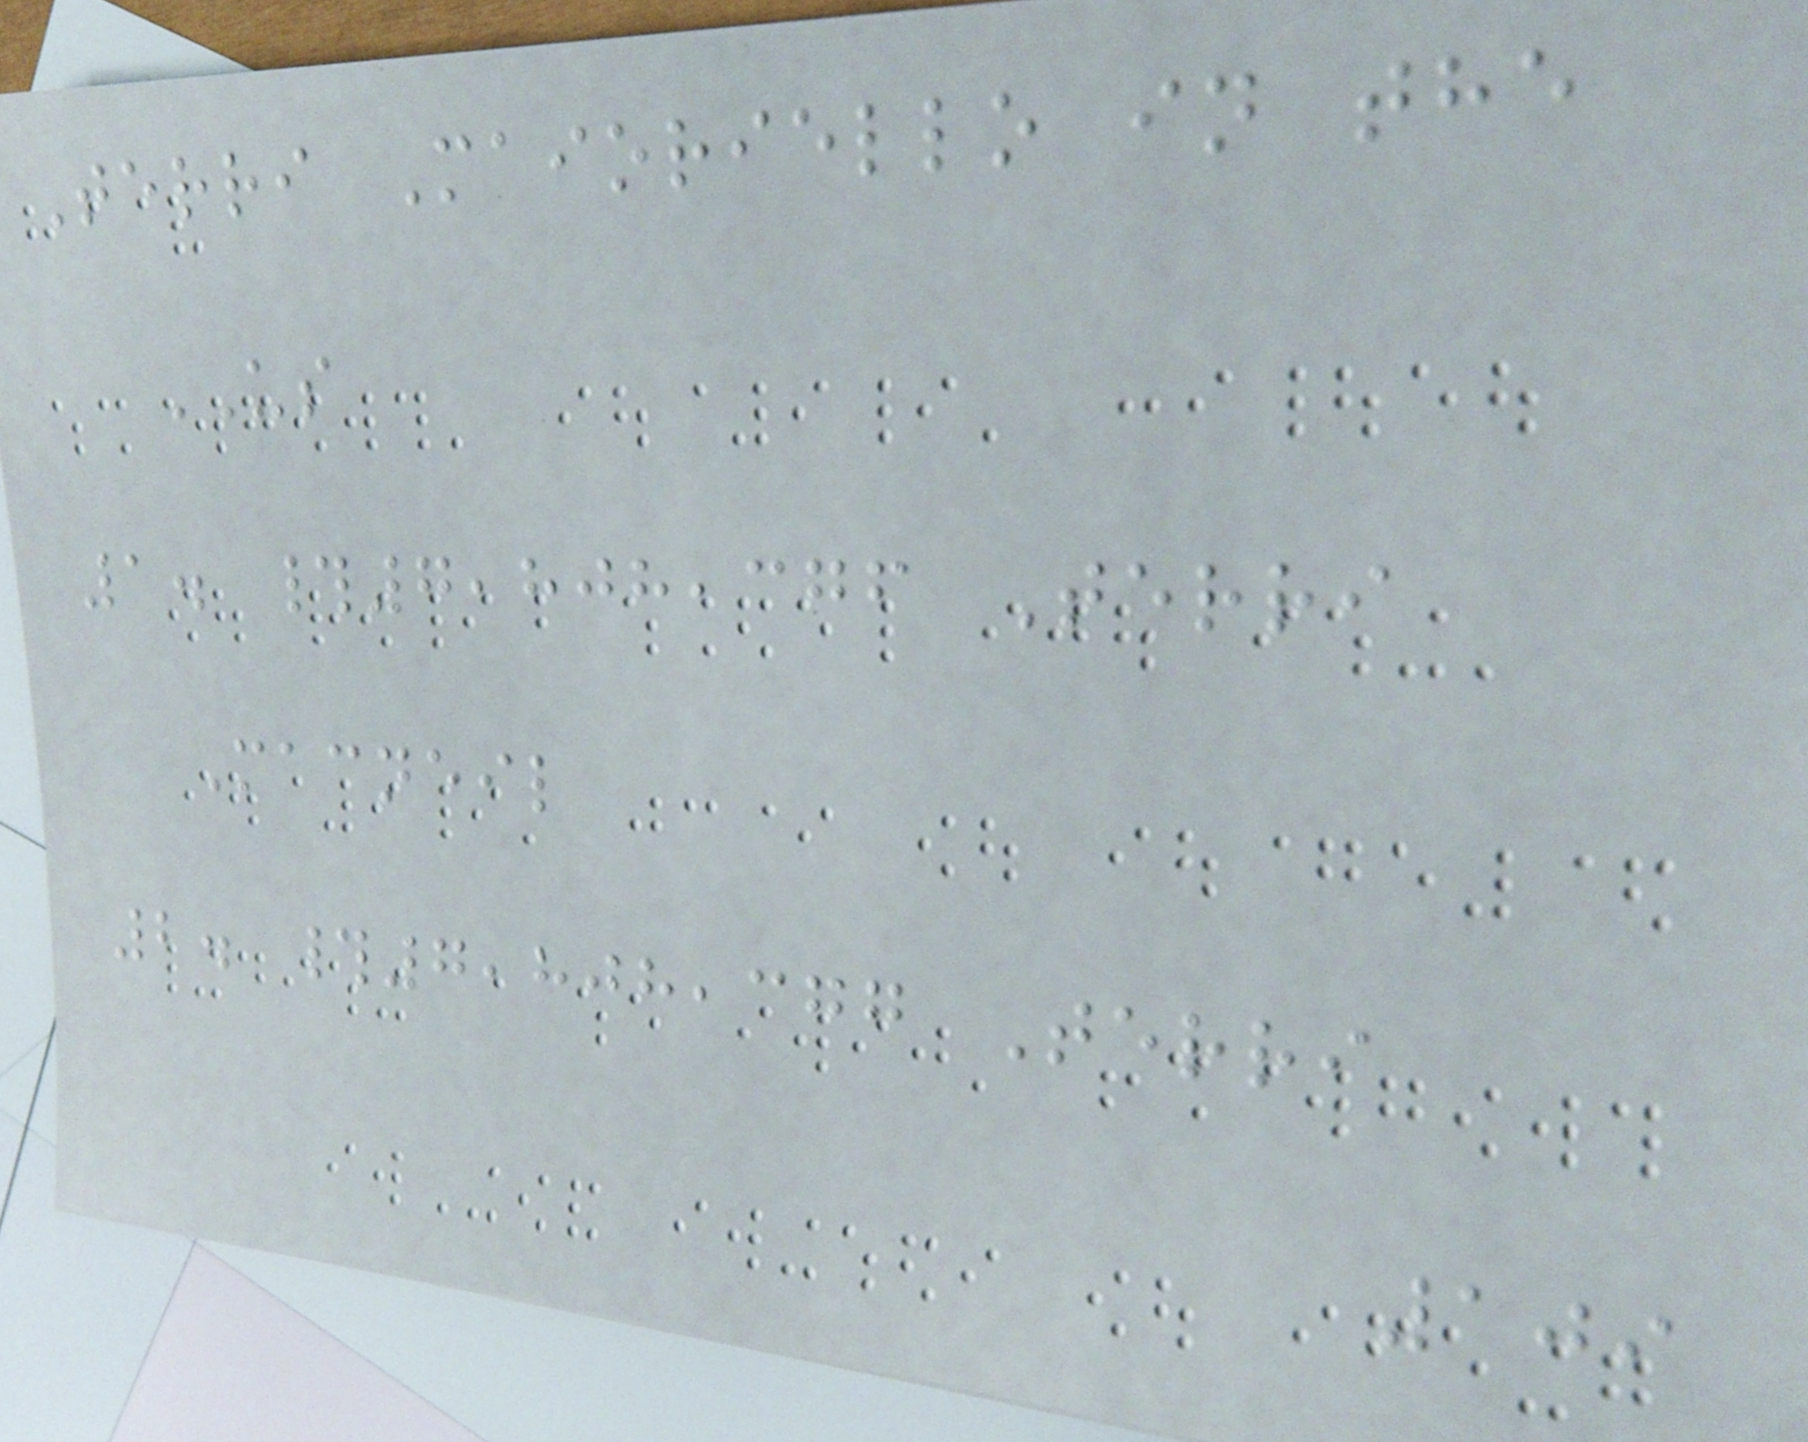Terri Maioriello in the
US
1. #7,808,376 Terri
Macneil
2. #7,808,377 Terri
109
